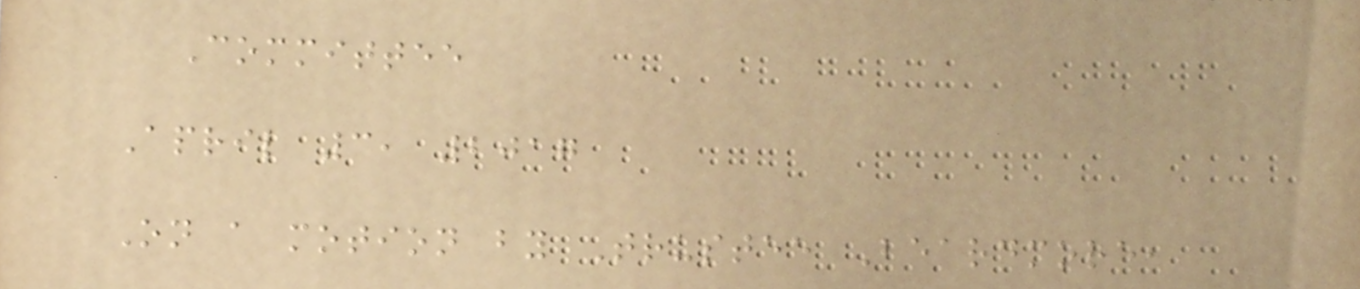Committee
April 3, 2017
On a motion by Trustee Beardmore,
